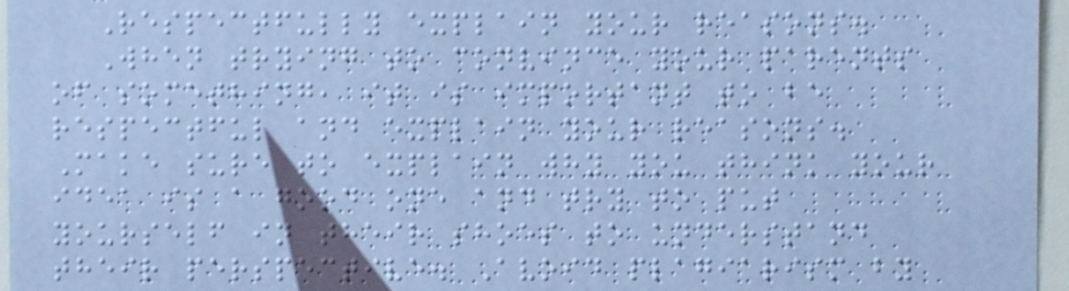Respectfully explain your reasons.
When trying to convince your parents
of something, it is important to be
respectful and explain your reasons.
Make sure to explain why you think your
idea is a good one and try to put
yourself in their shoes to understand
their perspective. Avoid plagiarism by
